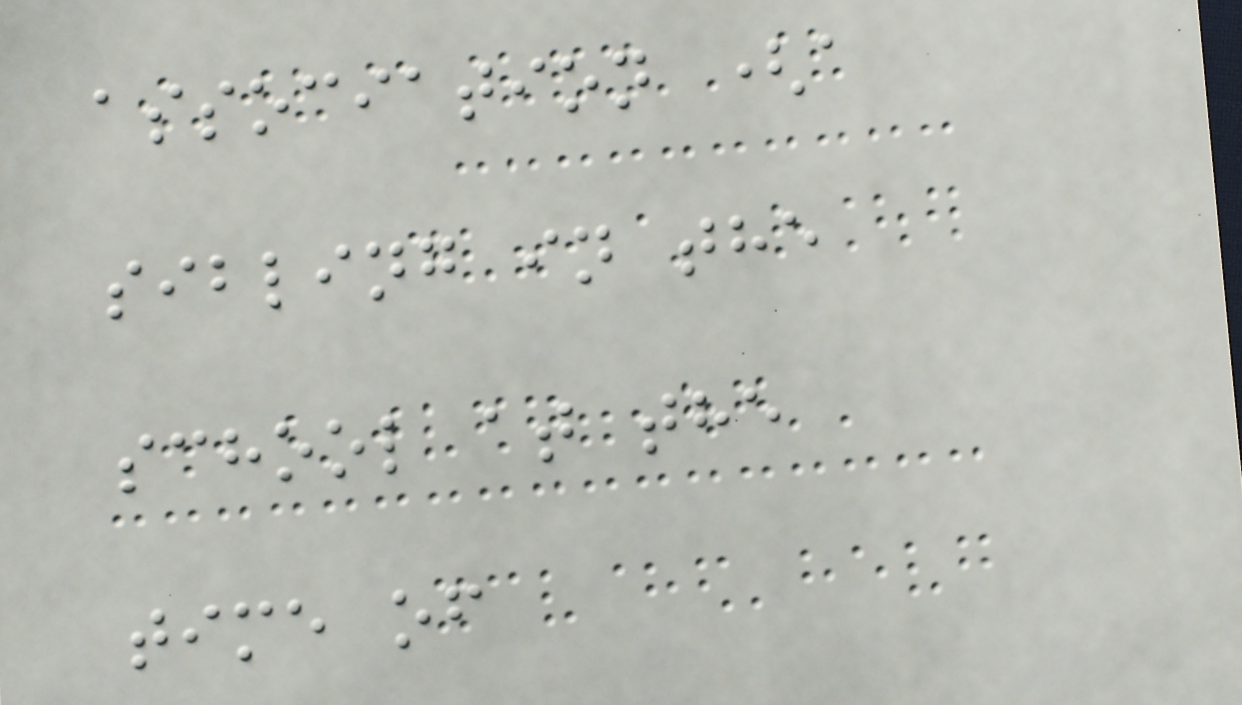association (a
sibling in the
school at the
time of
